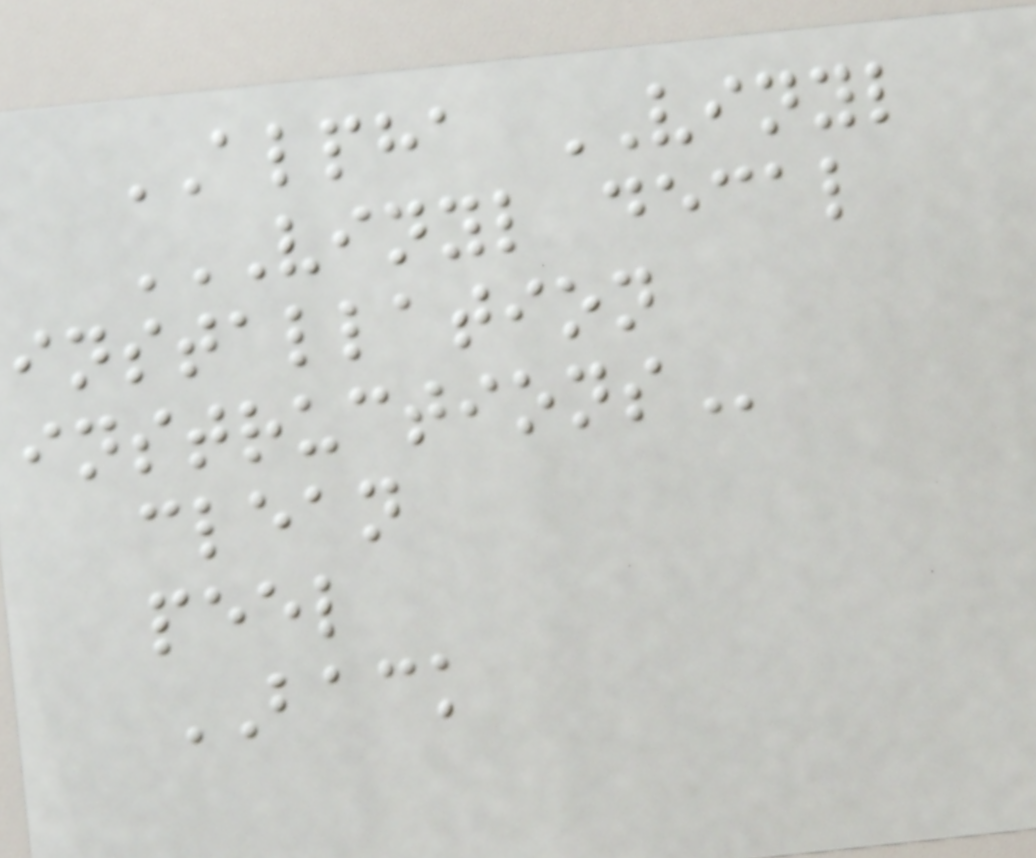ALPHA VINYL
VINYL DECAL
INSTALLATION
INSTRUCTIONS
clean
peel
BACK
